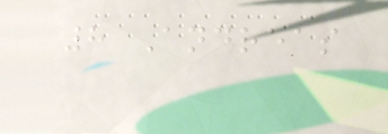8 Andreas
